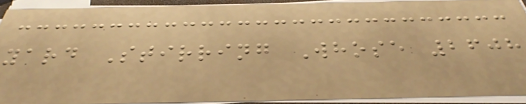yard Stirring Whose 2608
